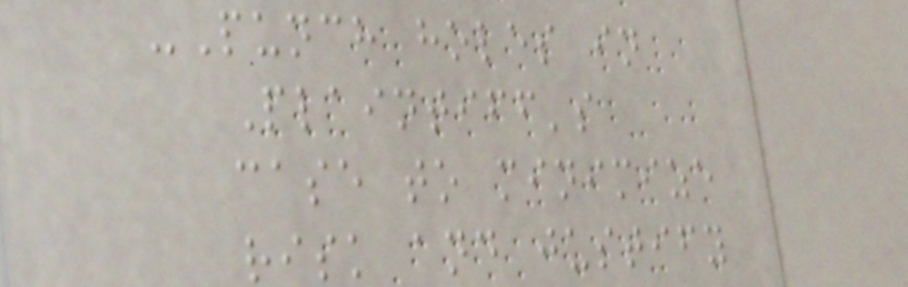-Punch holes in
Plaintiff's
case to minimize
risk and justify
